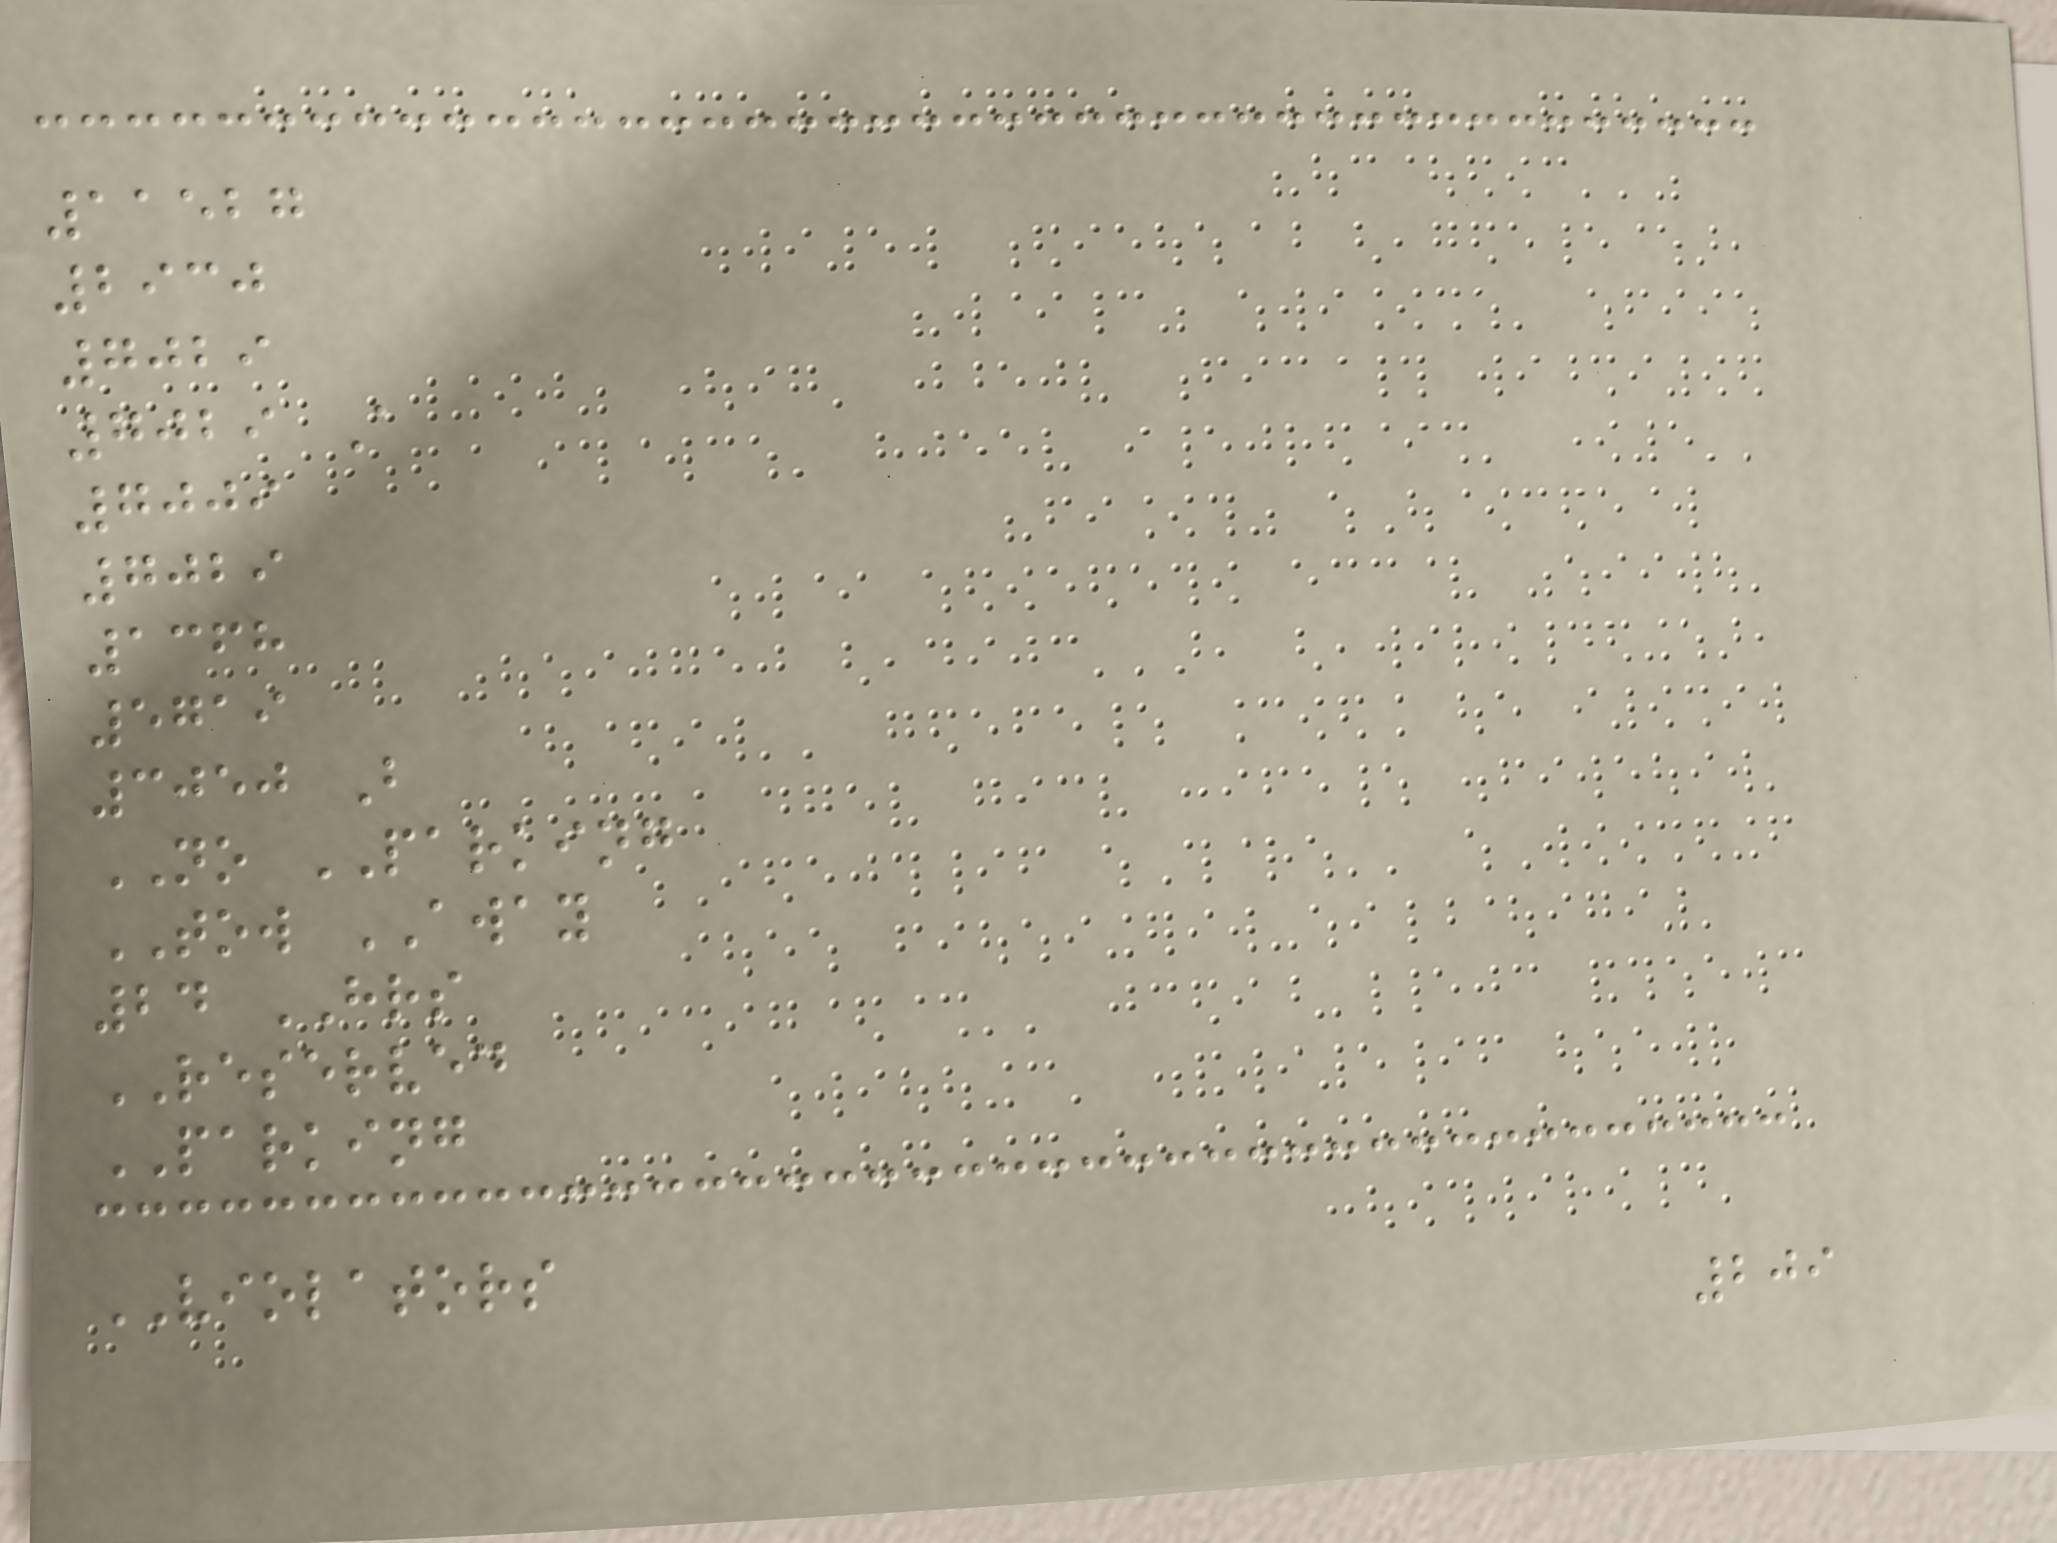11527
2930
7029
7029 A
7009
7029
1368
5719
3050 B
NO PARKING
TOW AWAY
24 HRS
RESERVED
PARKING
VIOLATORS
209
